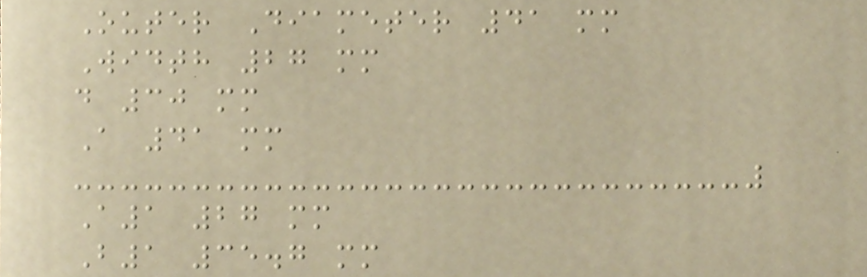Outer Diameter 41 mm
Width 27 mm
d 30 mm
A 41 mm
A1 27 mm
B1 35.7 mm
